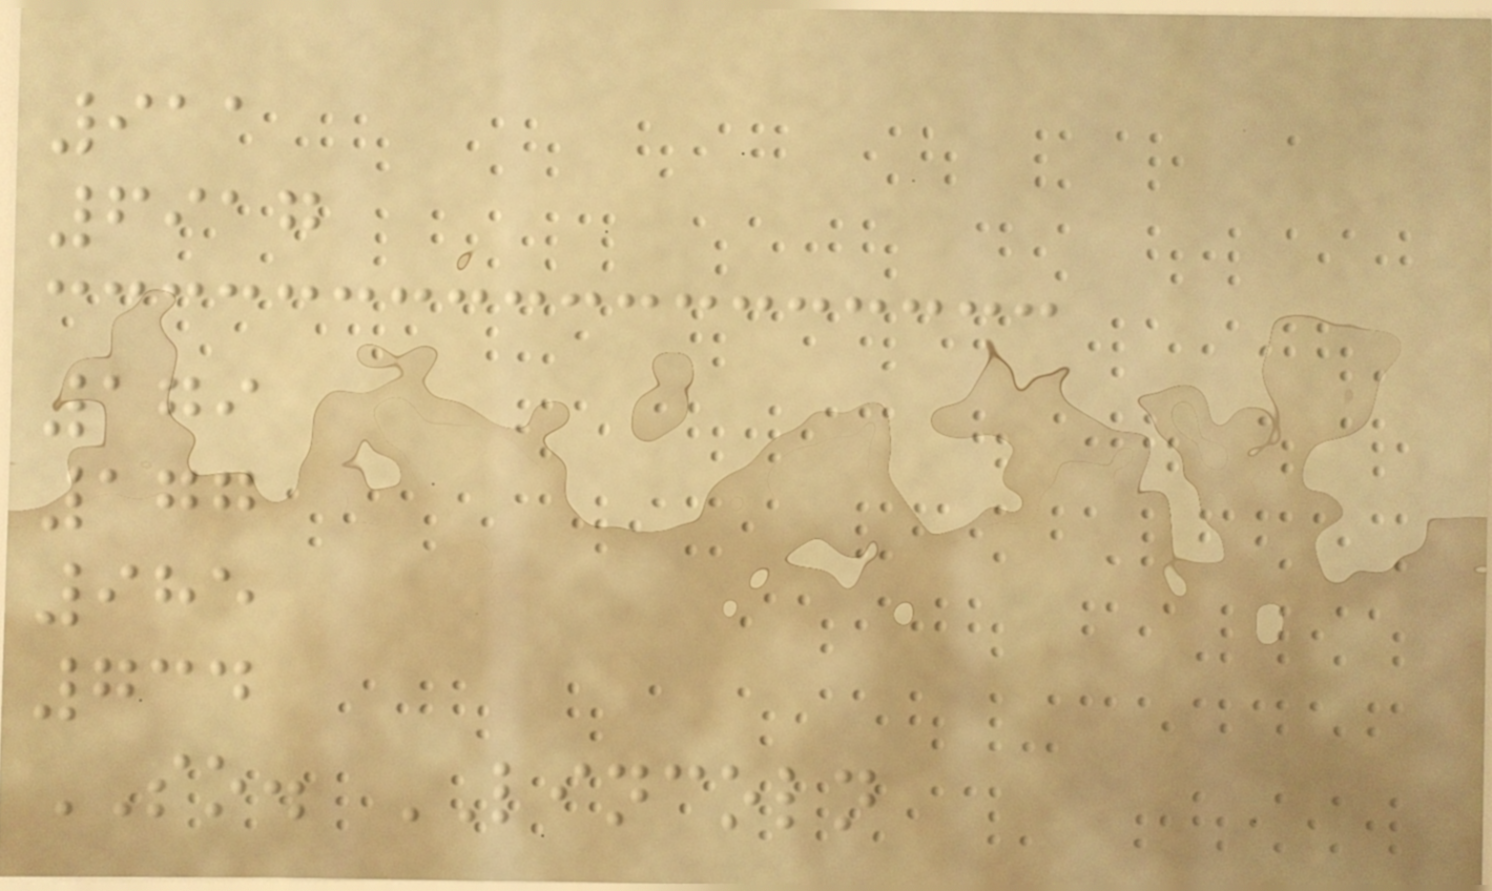911
6917
179
177
985
734
SO. LINCOLN
